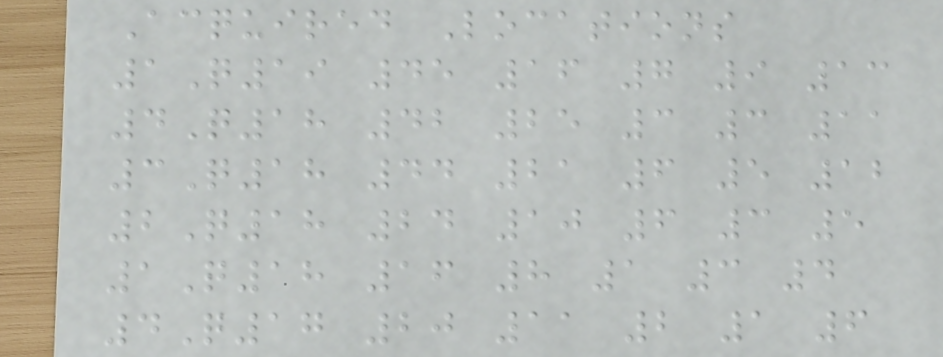Acquired Locations
1Q19 45 16 7 9 13
4Q18 42 25 3 3 11
3Q18 44 21 6 5 12
2Q18 24 10 6 3 5
1Q18 16 8 1 3 4
4Q17 20 11 2 1 6
